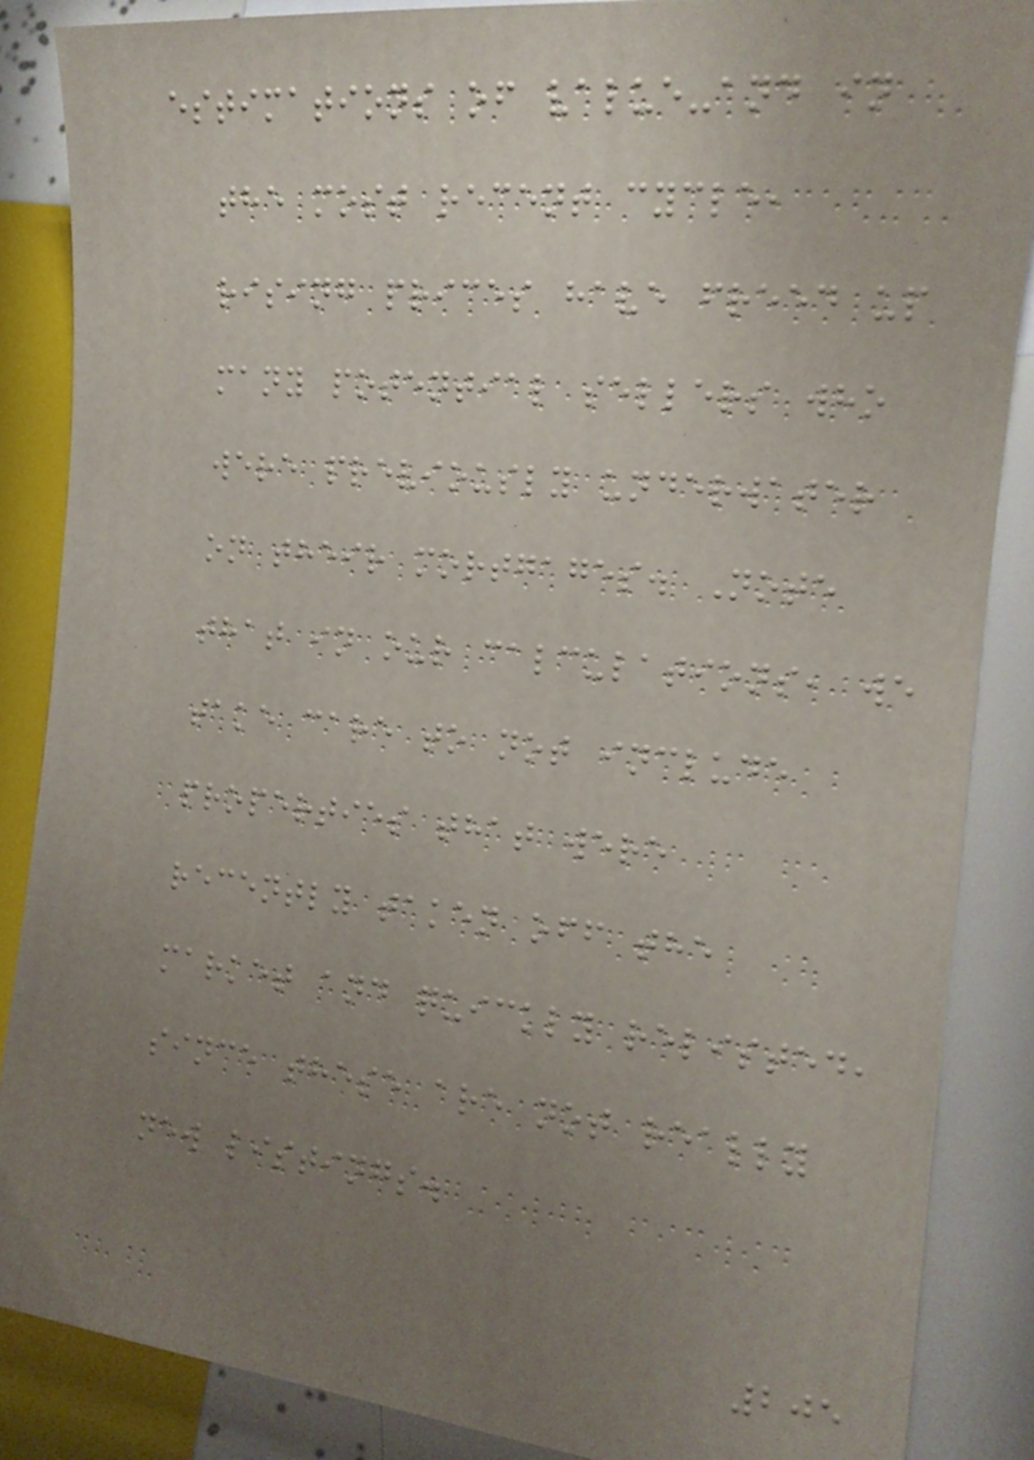estimations of value-and in
the most recent cycle,
rising prices have freed up
many potential sellers who
were previously underwater
on their mortgages. Note
that in our calculations, we
take care to not include
properties that were
recently taken off the
market and quickly relisted,
since these are not really
new listings.
205
